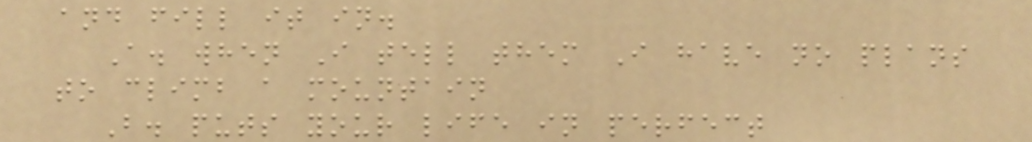and fill it in.
A. when I tell them I have no plans
to climb a mountain
B. puts your life in perfect
